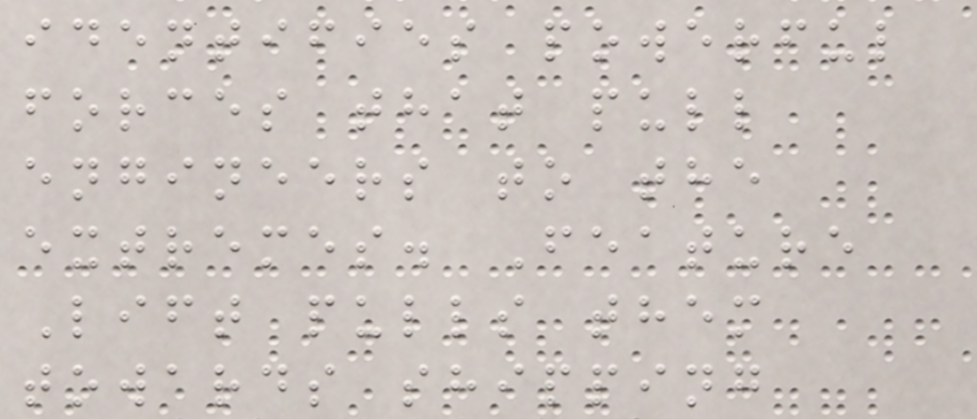identifies powerful
forces that pull
engineers to the
extremes. Feature
Lift pulls them
towards shipping
